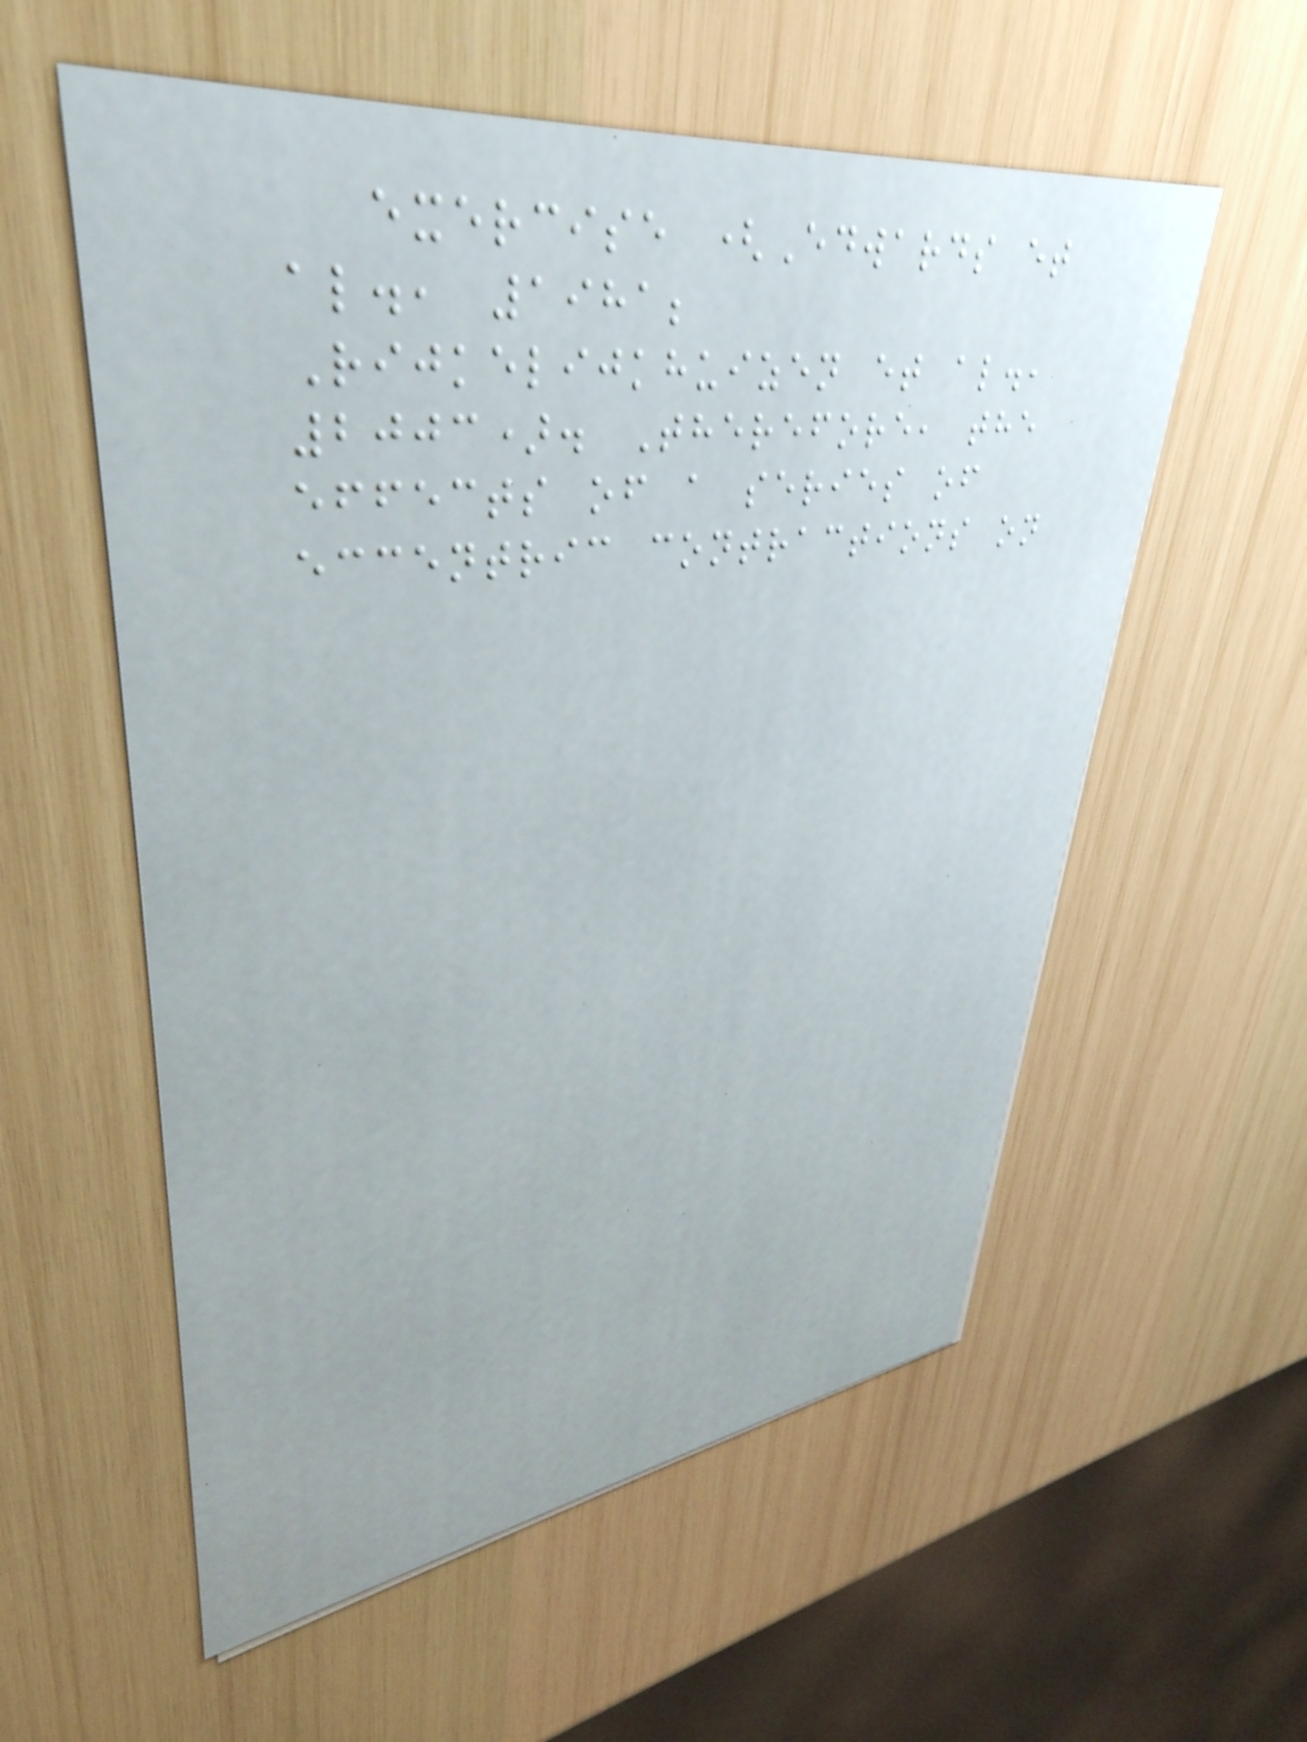exercise (Edwards et
al., 1981;
Rijkelijkhuizen et al.,
2003). Therefore, the
effects of a series of
eccentric contractions on
